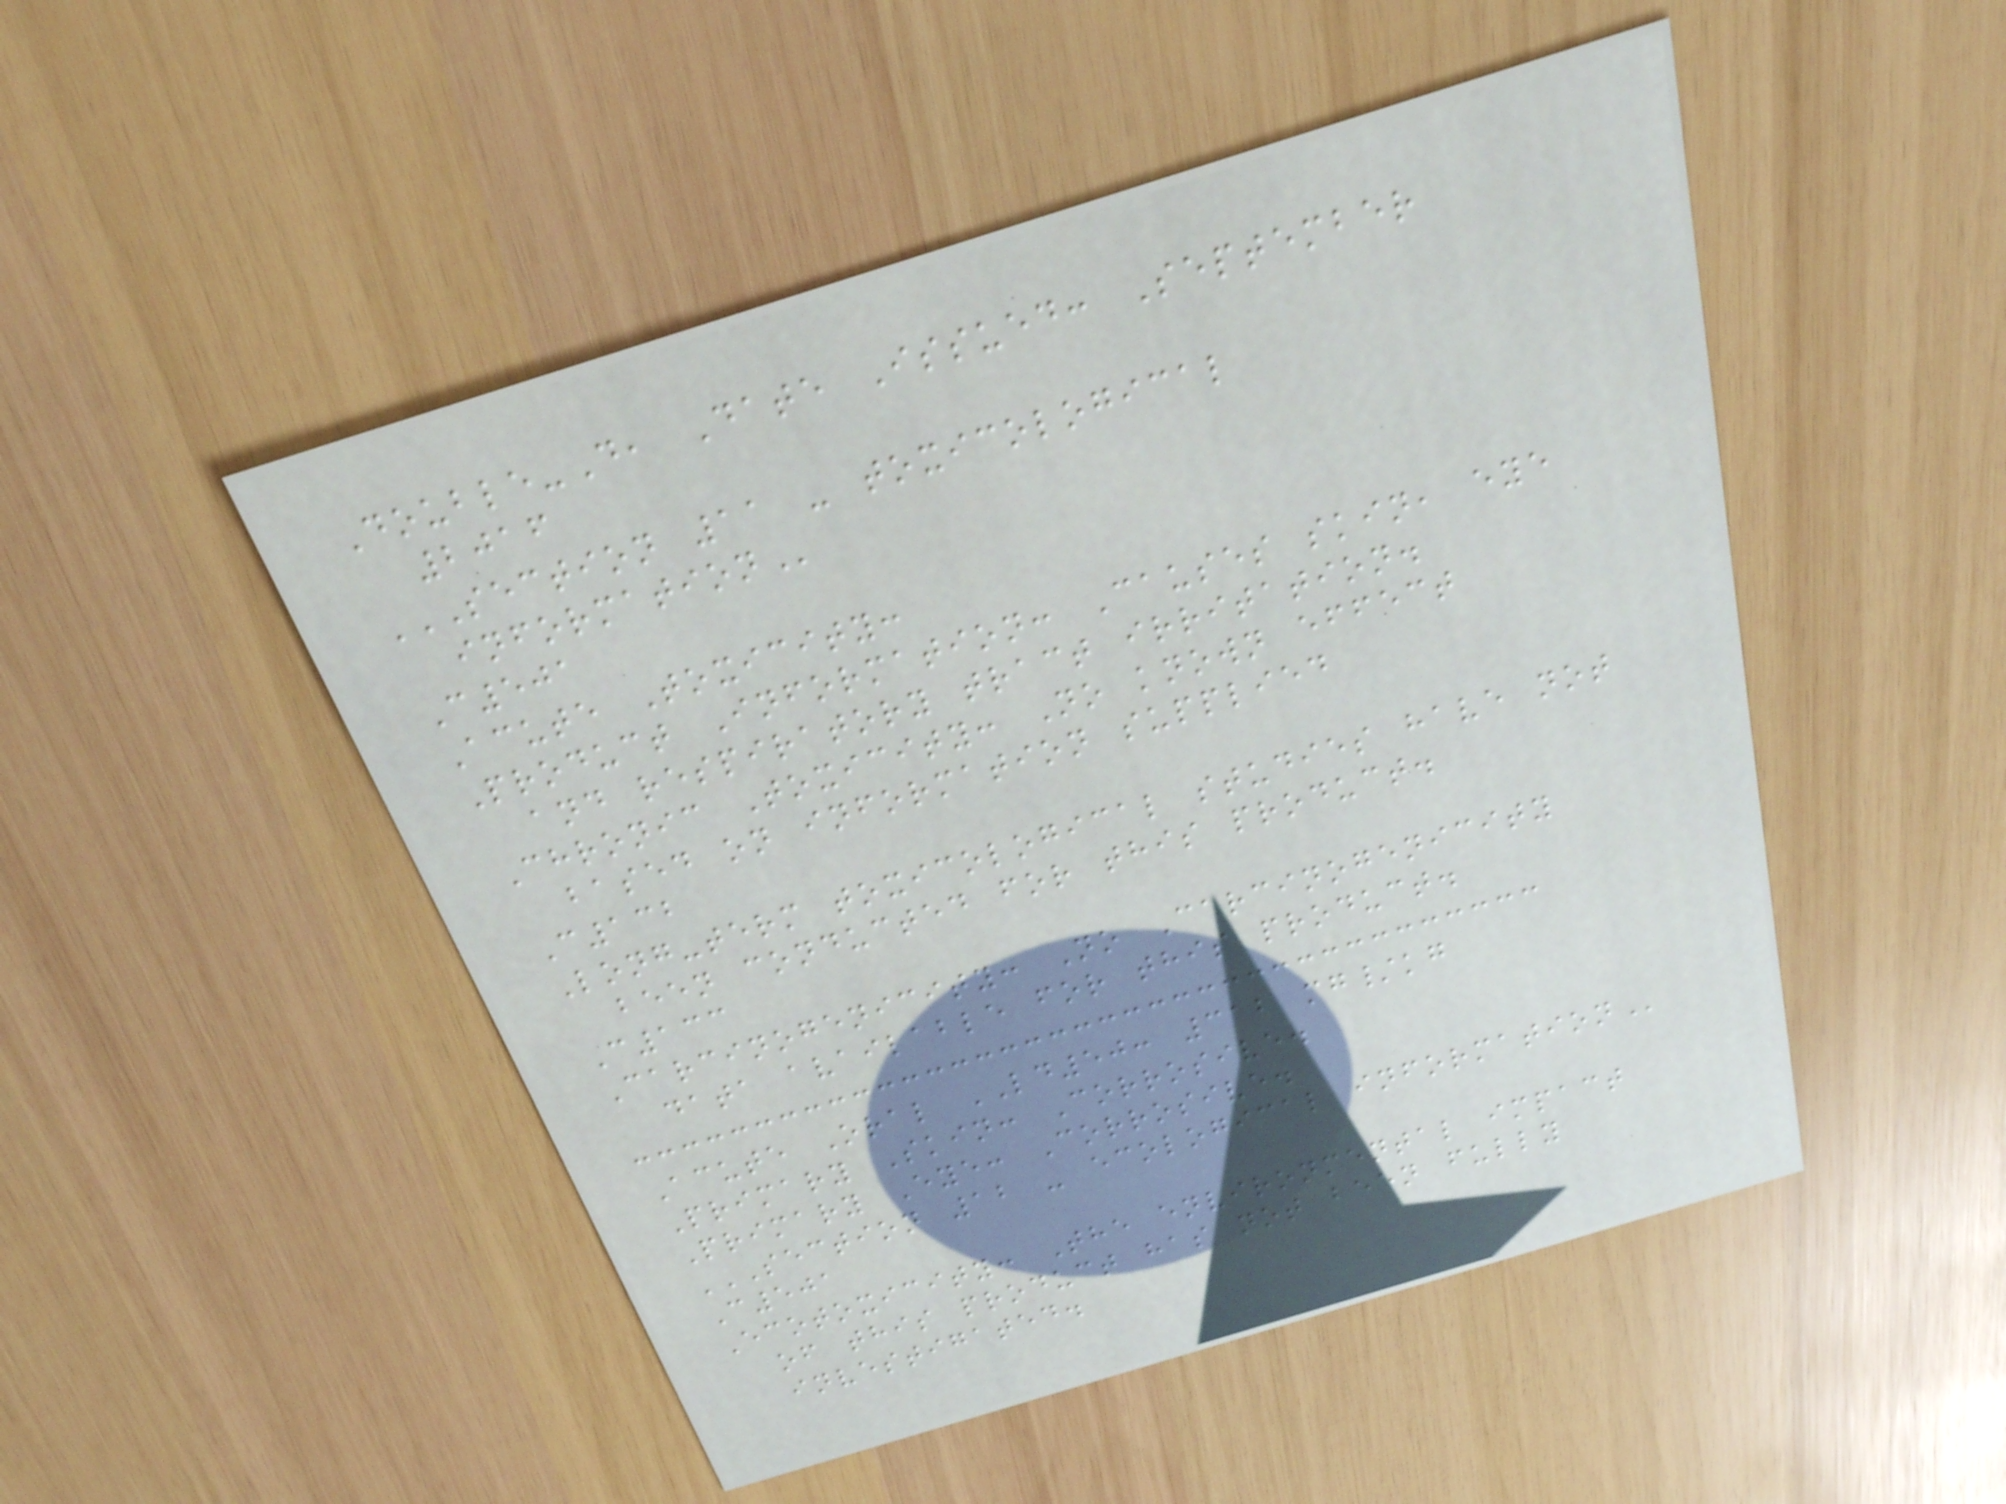Double-D, Date Issued: September
2016
SECTION 11 - TOXICOLOGICAL
INFORMATION
C501
Acute Toxicity:
Product Information: Causes skin, eye
and respiratory tract irritation.
Chronic Toxicity: No known effect
based on information supplied
C132
Long-term toxicological studies have not
been conducted for this product.
C133
Carcinogenicity: No Carcinogenicity
data available for this product.
Acute Oral LD50: 312 mg/kg
Primary Skin: Corrosive.
Primary Eye: Corrosive.
SECTION 12 - ECOLOGICAL INFORMATION
C501
Ecotoxicity: The environmental impact
of this product has not been fully
investigated.
